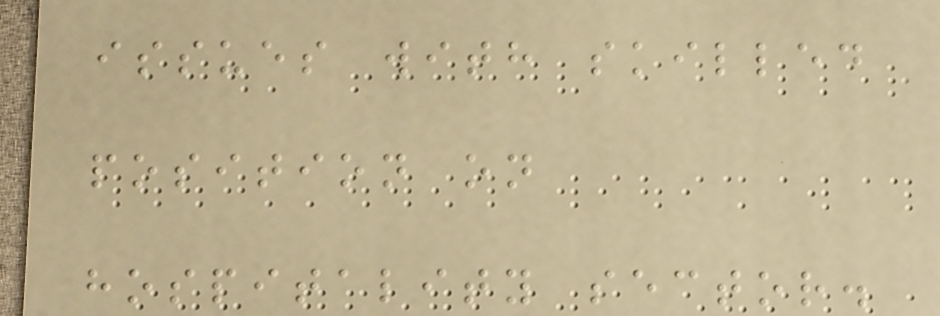issues with skilled
position on
hospitality sector.
